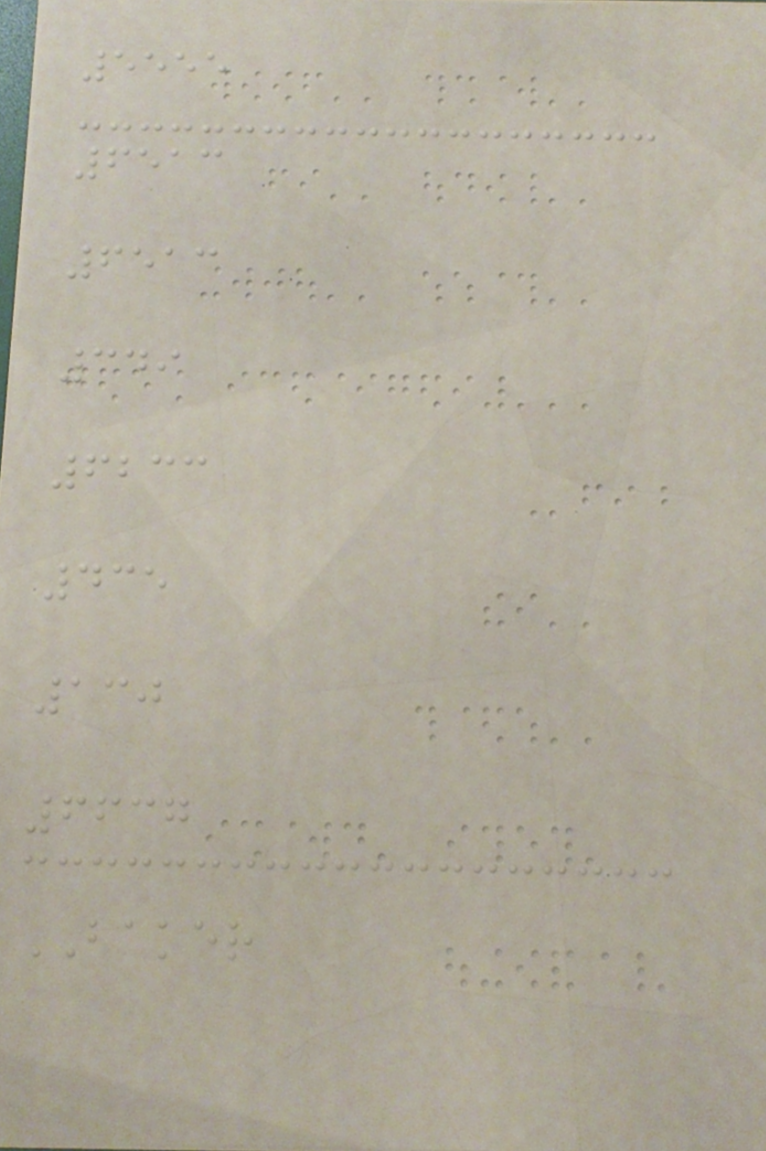5555
6513
6513
349
6233
435
130
6637
BAKER
